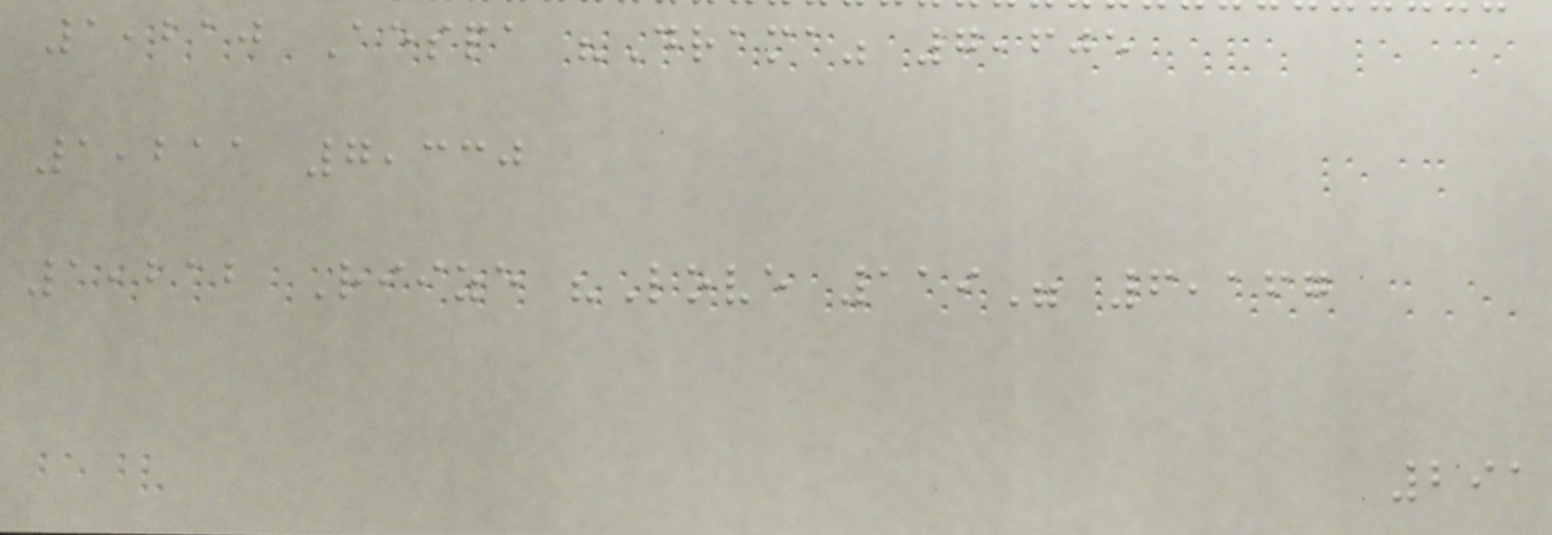1,210 Aespa "Drama" 7,605
1,211 7,330
1,212 Riize "Love 119" 6,167
291
